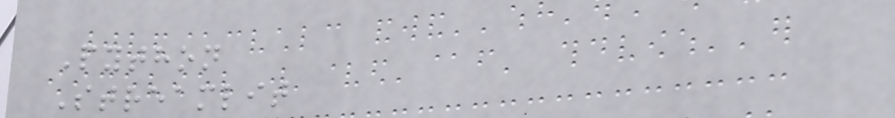Python
Streamlit
